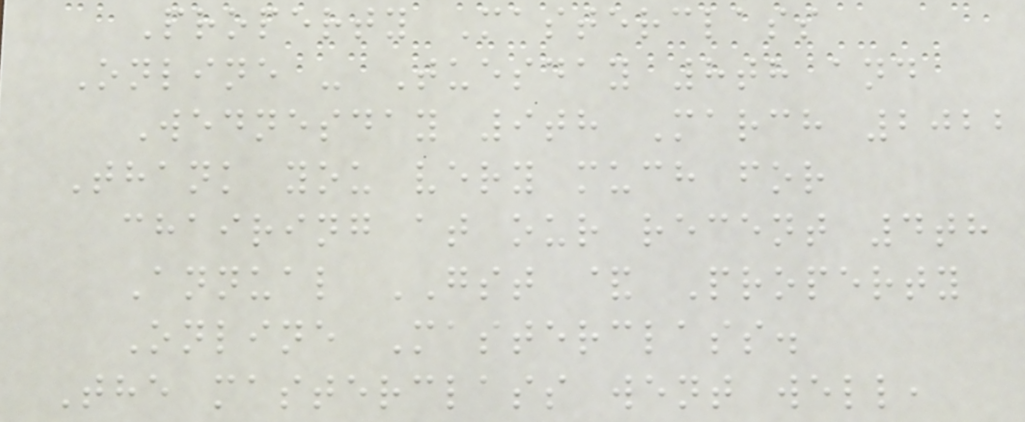Property Masterclass
Online - Tuesday 8th and
Wednesday 9th March 2022
Thank you very much for
chairing at our recent 4th
Annual GST & Property
Online Masterclass.
The masterclass went well,
